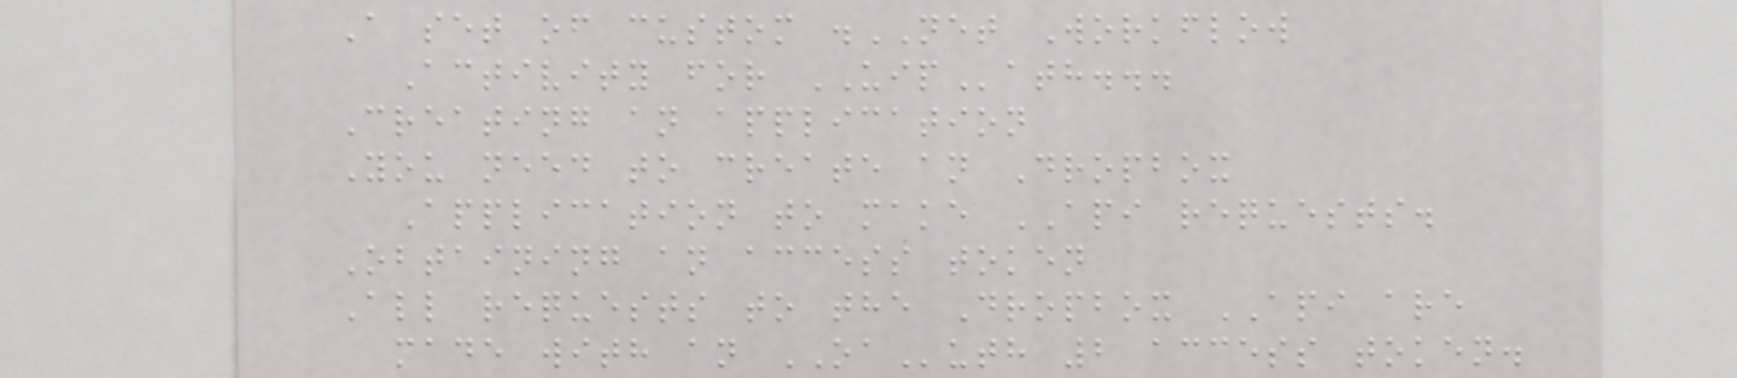A set of custom .NET Workflow
Activity for UIPath...
Creating an application
You need to create an Dropbox
Application to make API requests.
Obtaining an access token
All requests to the Dropbox API are
made with an OAuth 2 access token.
